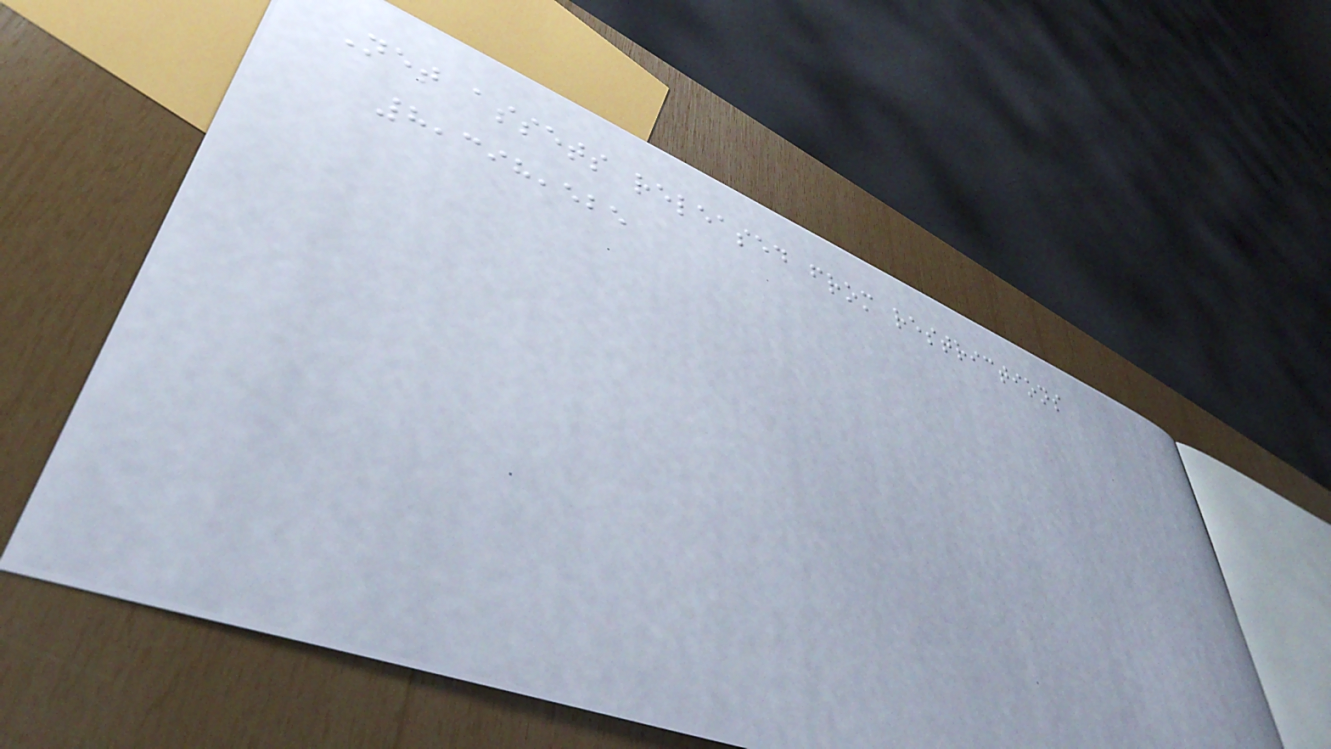Net assets released from restrictions
8,398,525
